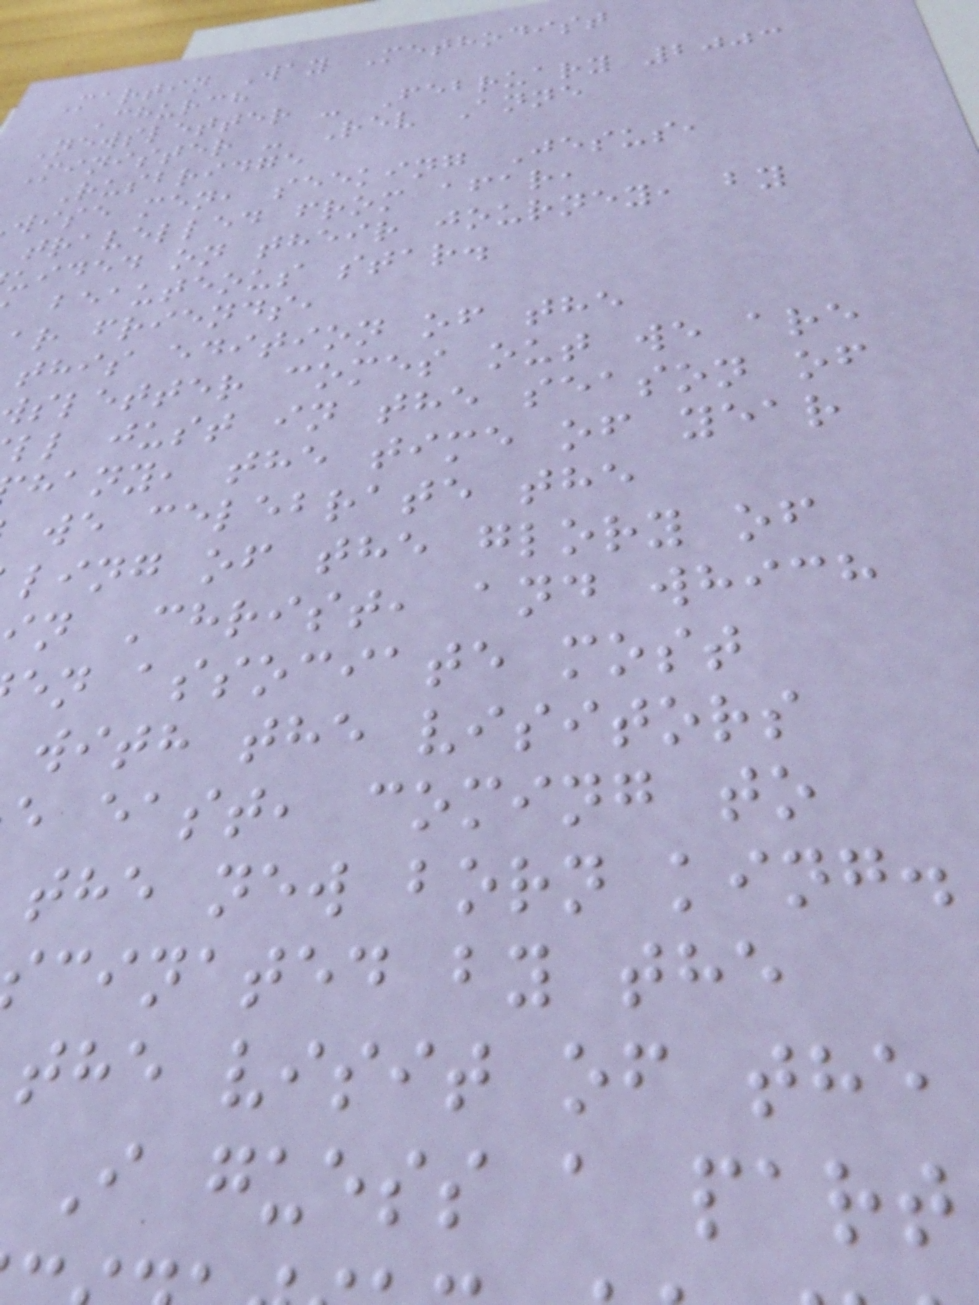Martin Way Methodist
Church
Newsletter - February 2003
Minister - Rev Anne
Rusbridge
wise men, seeking Jesus,
travelled from afar,
uided on their journey, by
beauteous star.
ar friends,
this edition of the
sletter comes out we are
ll just in the season of
hany, the time of year
we celebrate the
ling of the glory of
n Christ, and which
en associate most
with the visitors
e east, coming to
the new born king.
cinated by the
the visit of the
I guess a part
